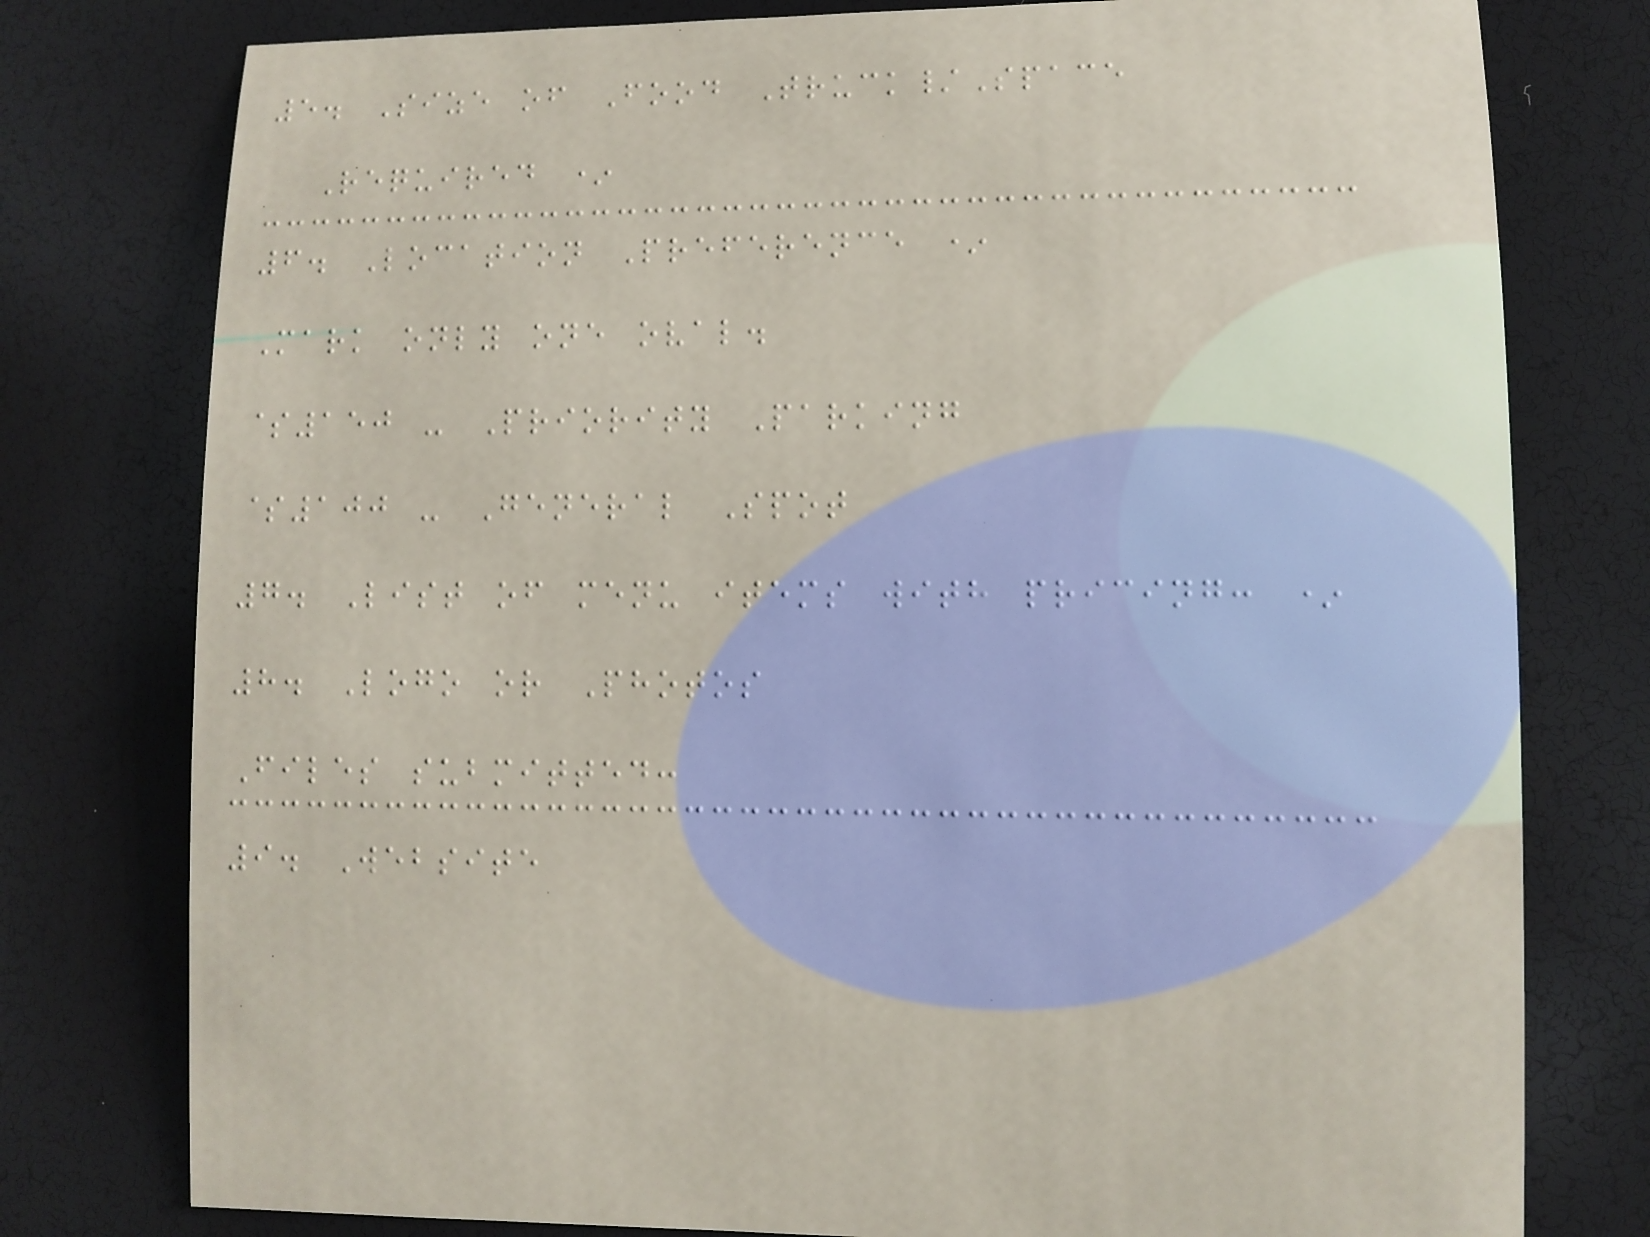5. Size of Food Truck/Space
Required *
6. Location Preference *
Mark only one oval.
$150 - Priority Parking
$100 - General Spot
7. List of menu items with pricing: *
8. Logo or Photos
Files submitted:
9. Website
